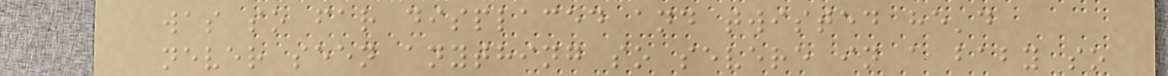was so far displaced and twisted he'd
never seen anything so severe in a baby so
